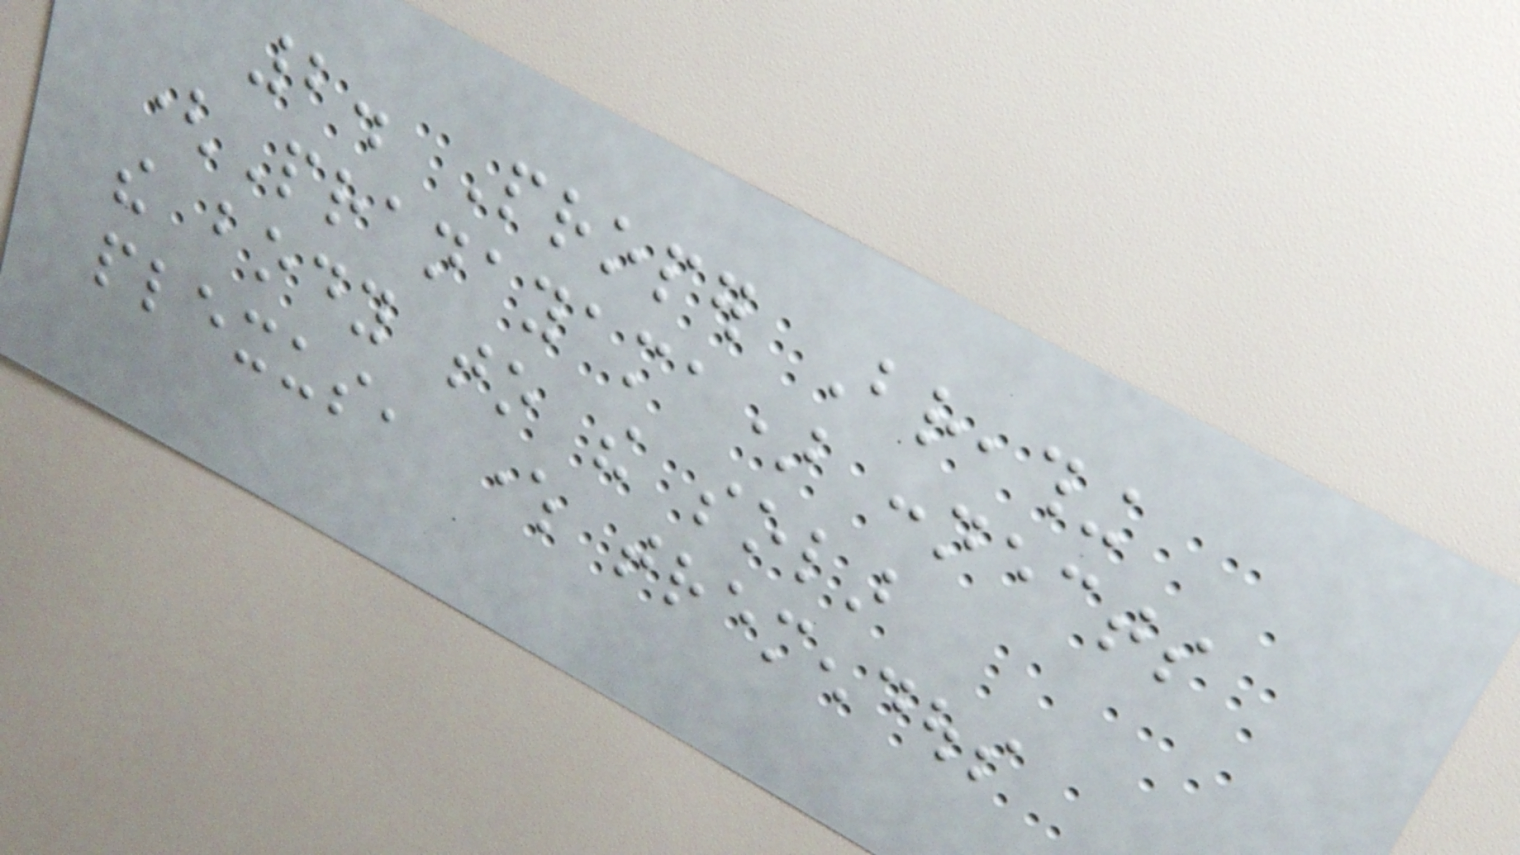2. Proper Breathing
(Pranayama) connects
the body to the solar
plexus, where tremendous
